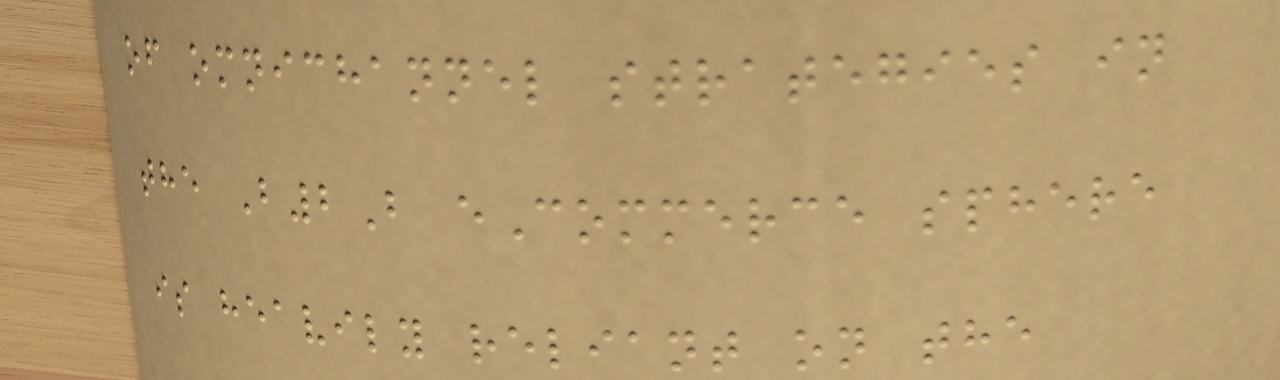of omnichannel strategies in
the B2B eCommerce sphere
is heavily reliant on the
